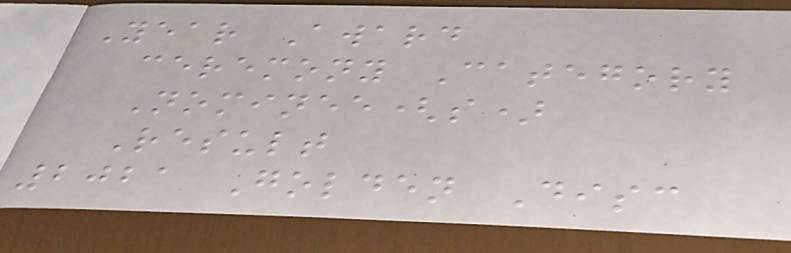Year Award
ceremony Category
Nominee(s)
Result
2021 Golden Disc
